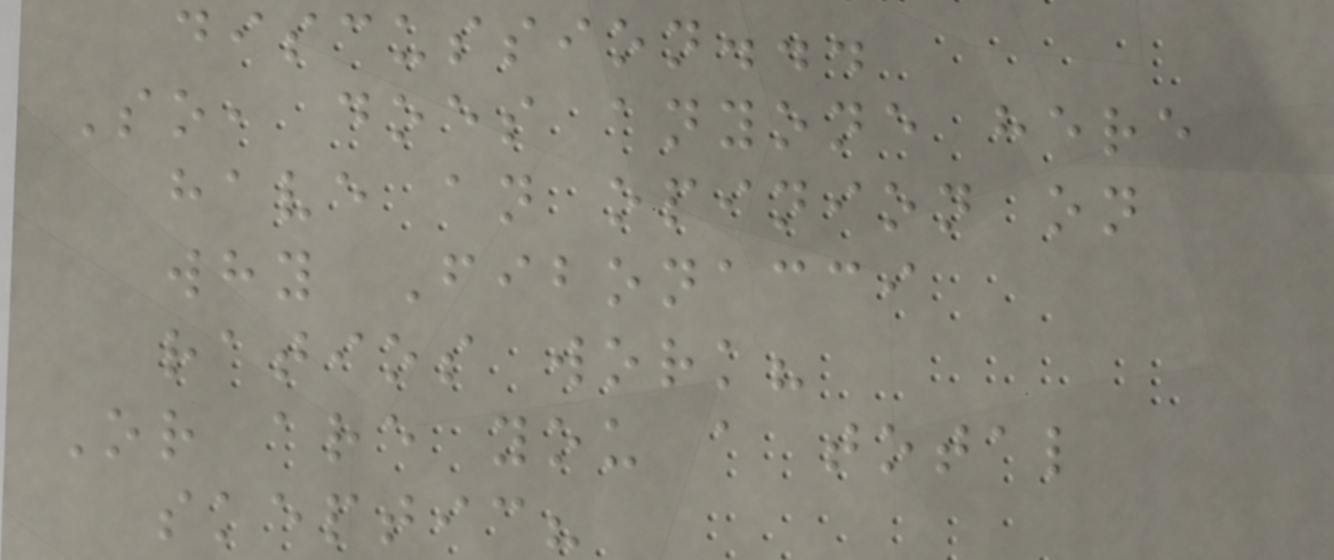discussion...
So, does anyone here
have an opinion on
why Fibonacci
ratios work?
Or are you a total
skeptic?
